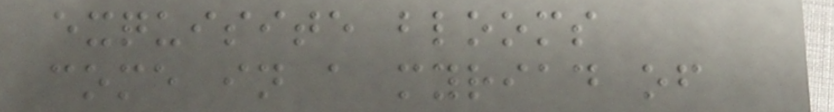exquisite blooms
come in a myriad of
